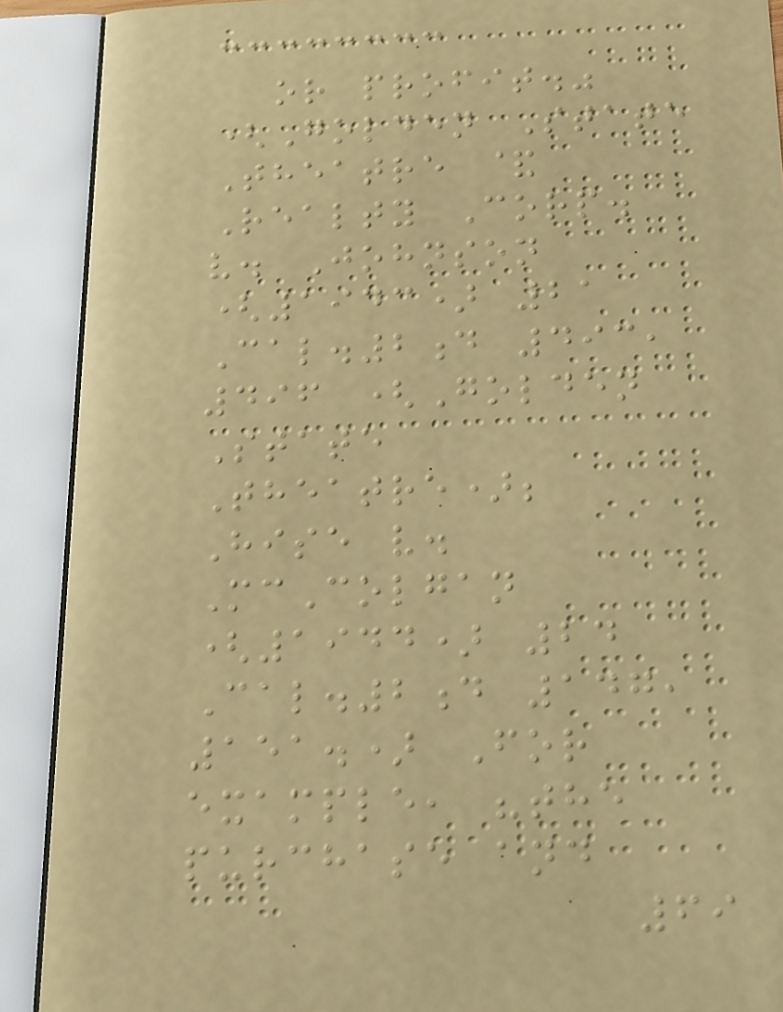or profit."
(Golden State
Theatre &
Realty Corp.
v. Johnson
(1943) 21
Cal.2d 493,
496 (Golden
State
Theatre);
Hise v.
McColgan
(1944) 24
Cal.2d 147,
151.) For
example, "the
purchase and
69
